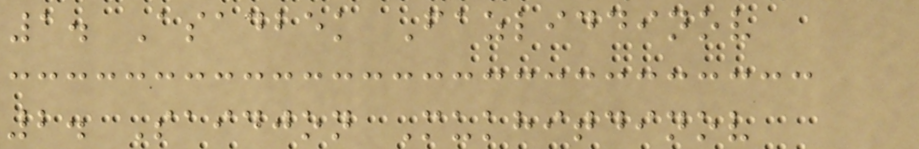1. Asadbek Fazliddinov
2. Saidjon Mukhitdinov
